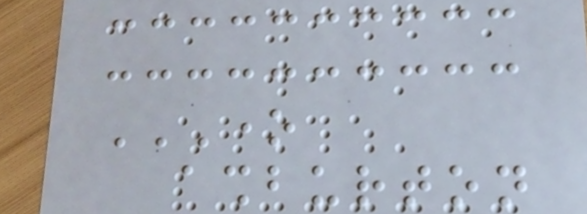ONE
ASHBURTON
